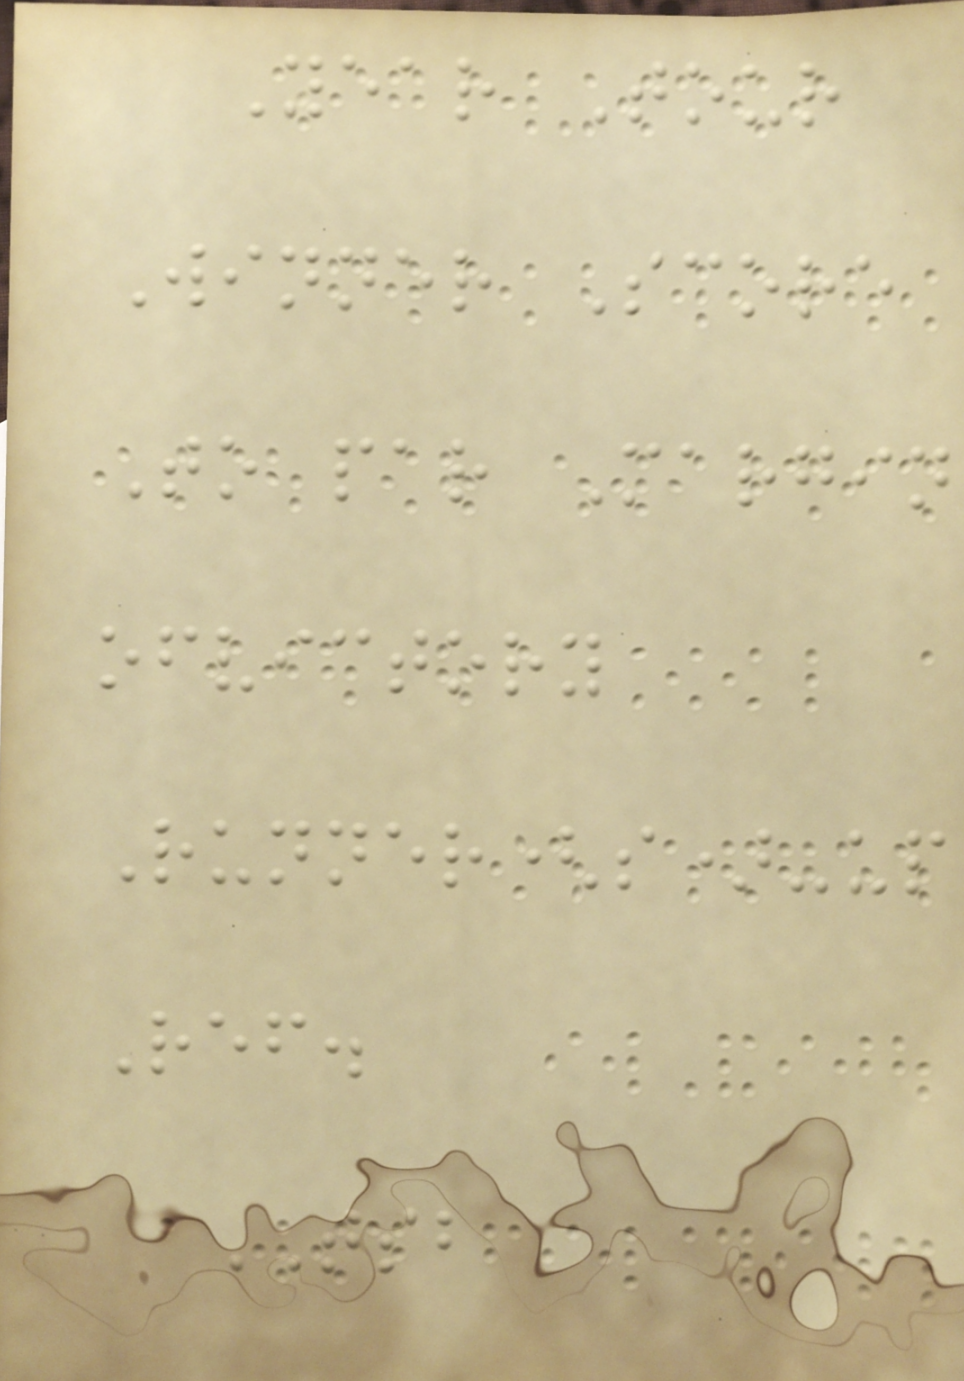Year Tour
Winner Score
To par Margin
ofvictory
Runner(s)-up
Ref.
TSB
